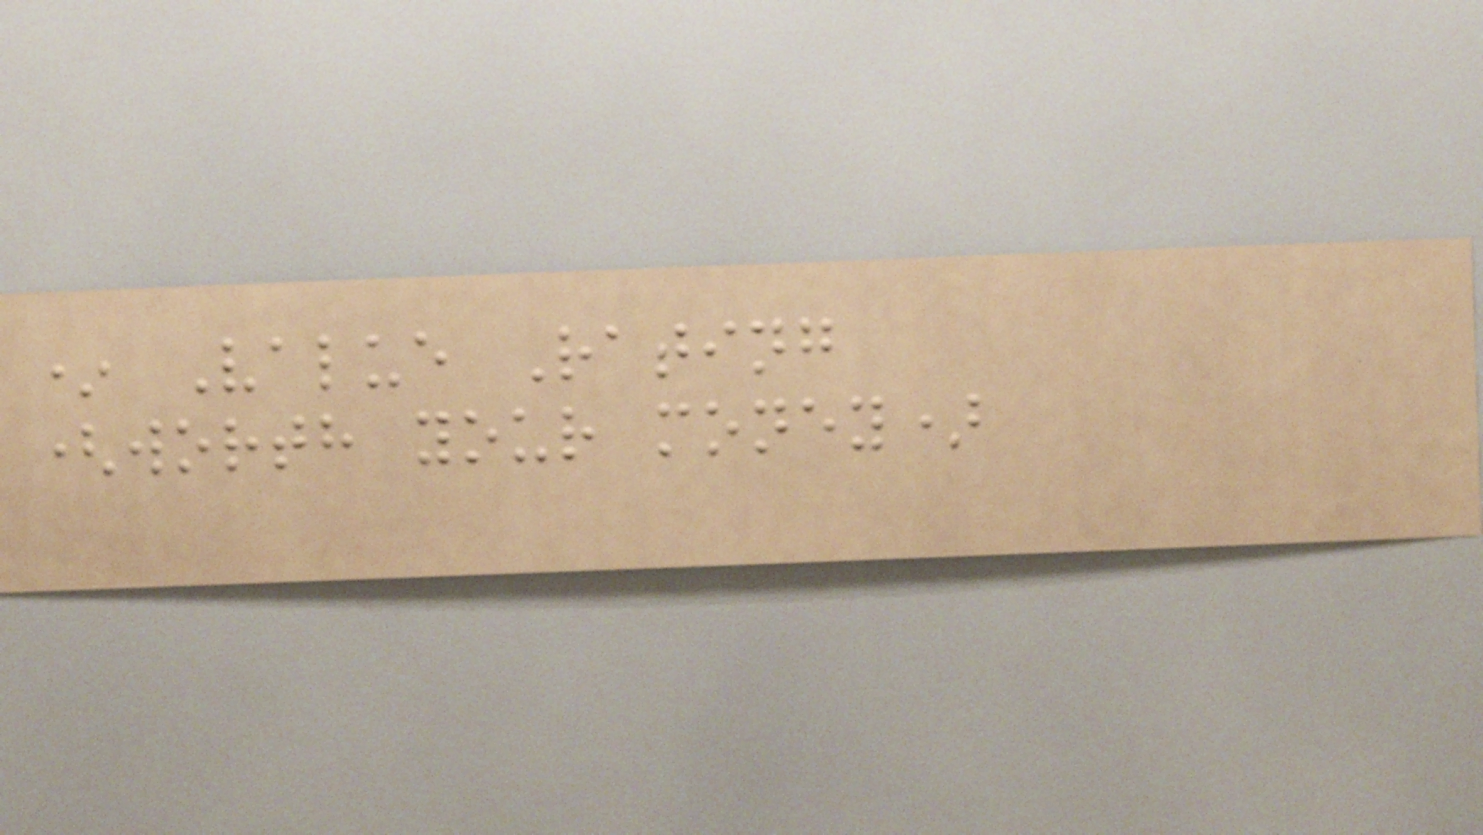* Value Rating
(worth your money)
